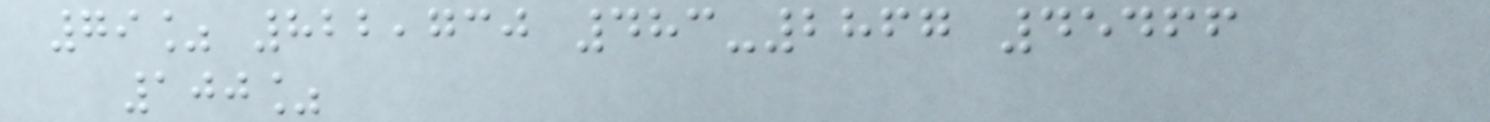79% 822,730 483-2867 45466
100%
